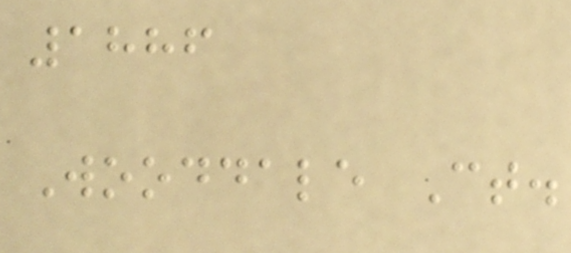1886
Wooddale Ct.
